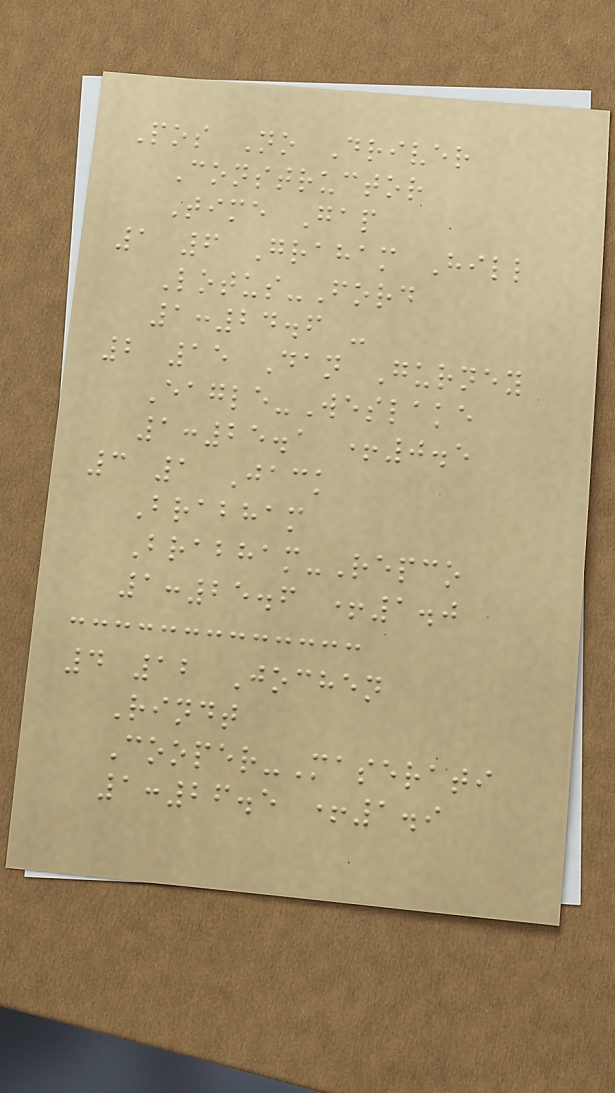Pos No Driver
Constructor
Time Gap
1 6 Graham Hill
Lotus-Ford
1:24.6 -
2 15 Dan Gurney
Eagle-Weslake
1:25.1 +0.5
3 1 Jack
Brabham
Brabham-Repco
1:25.6 +1.0
4 12 Jochen
Rindt
Cooper-Maserati
1:26.5 +1.9
